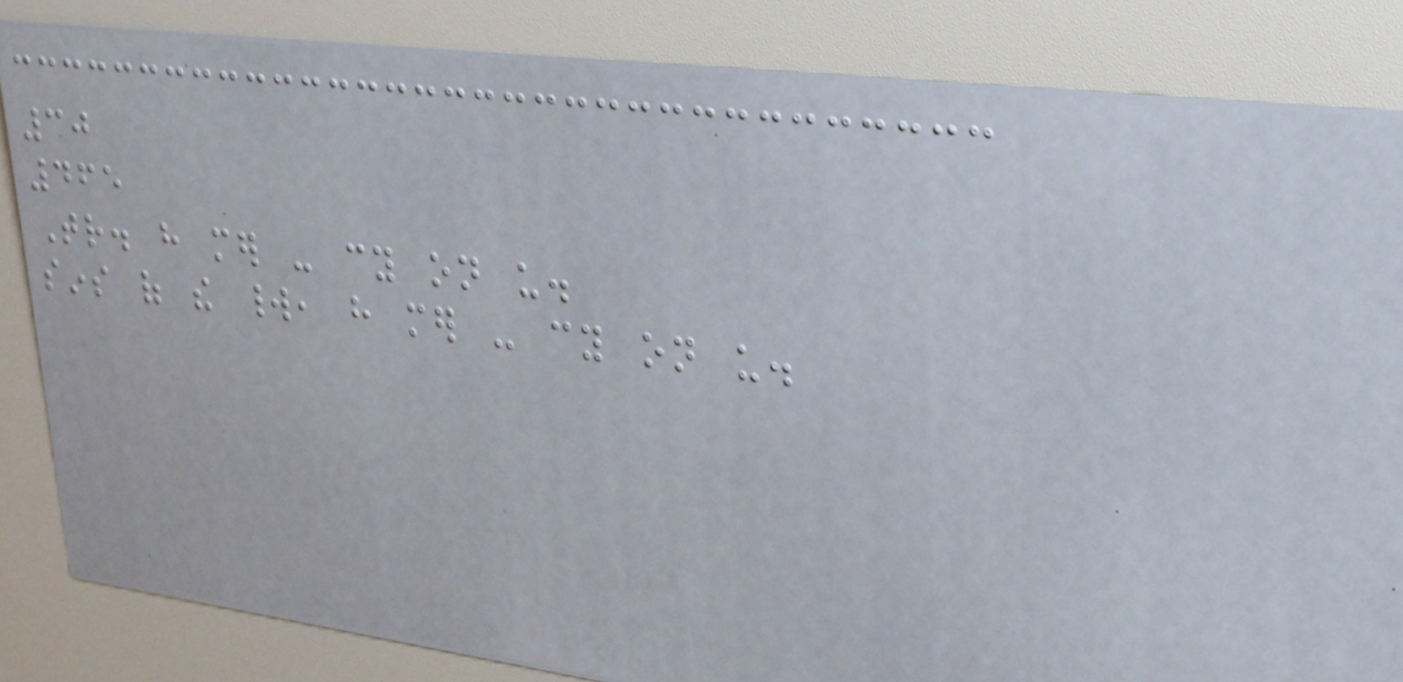30
465
Tr. have mer - cy on us.
sins of the world, have mer - cy on us.
